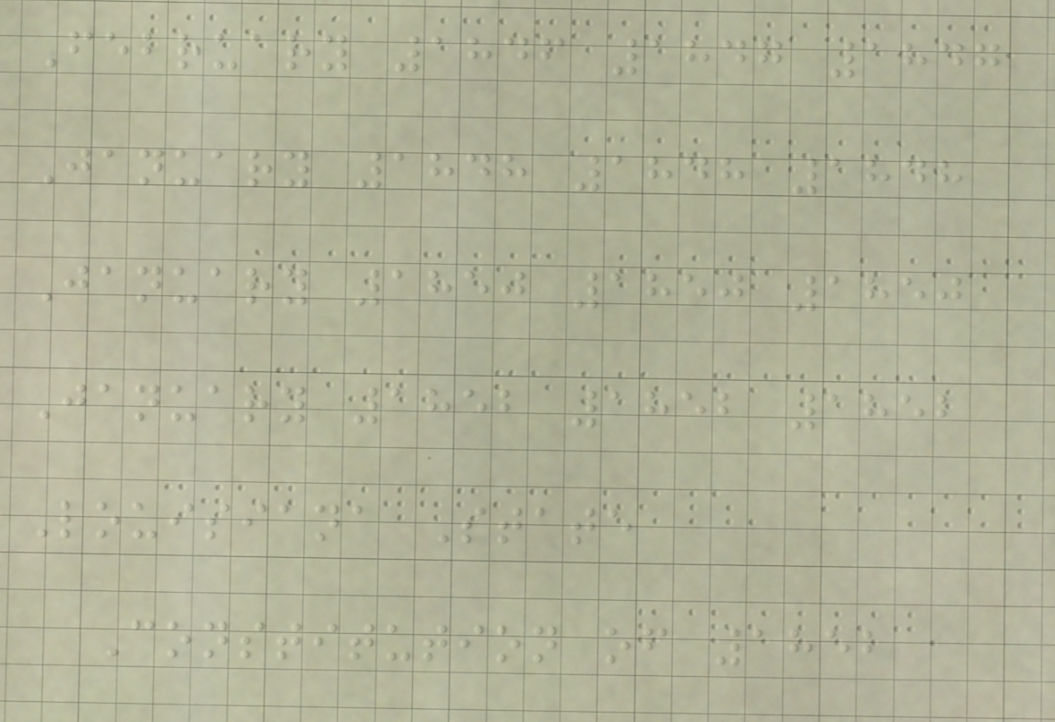February 1846 1847 1847
January 1848 1848 1848
January 1850 1850 1850
January 1852 1852 1852
Louisiana State
Constitution of 1852
